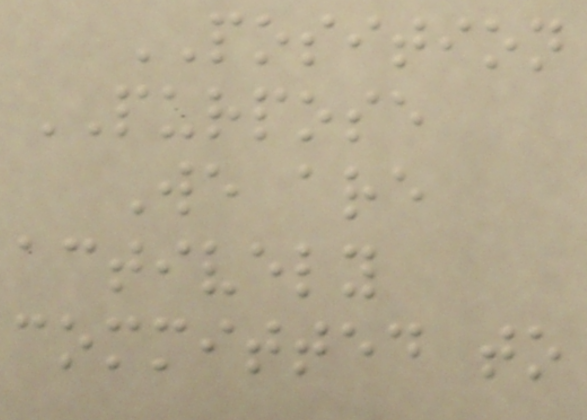POSITION
PURPOSE
We are
actively
committed to
